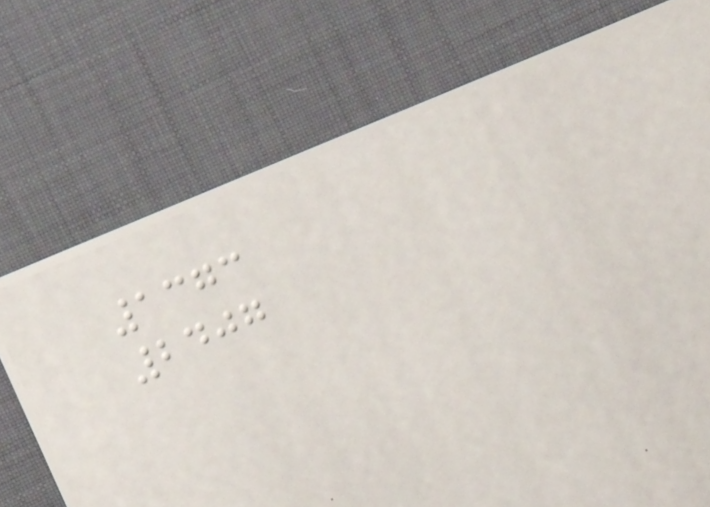1373
2407
